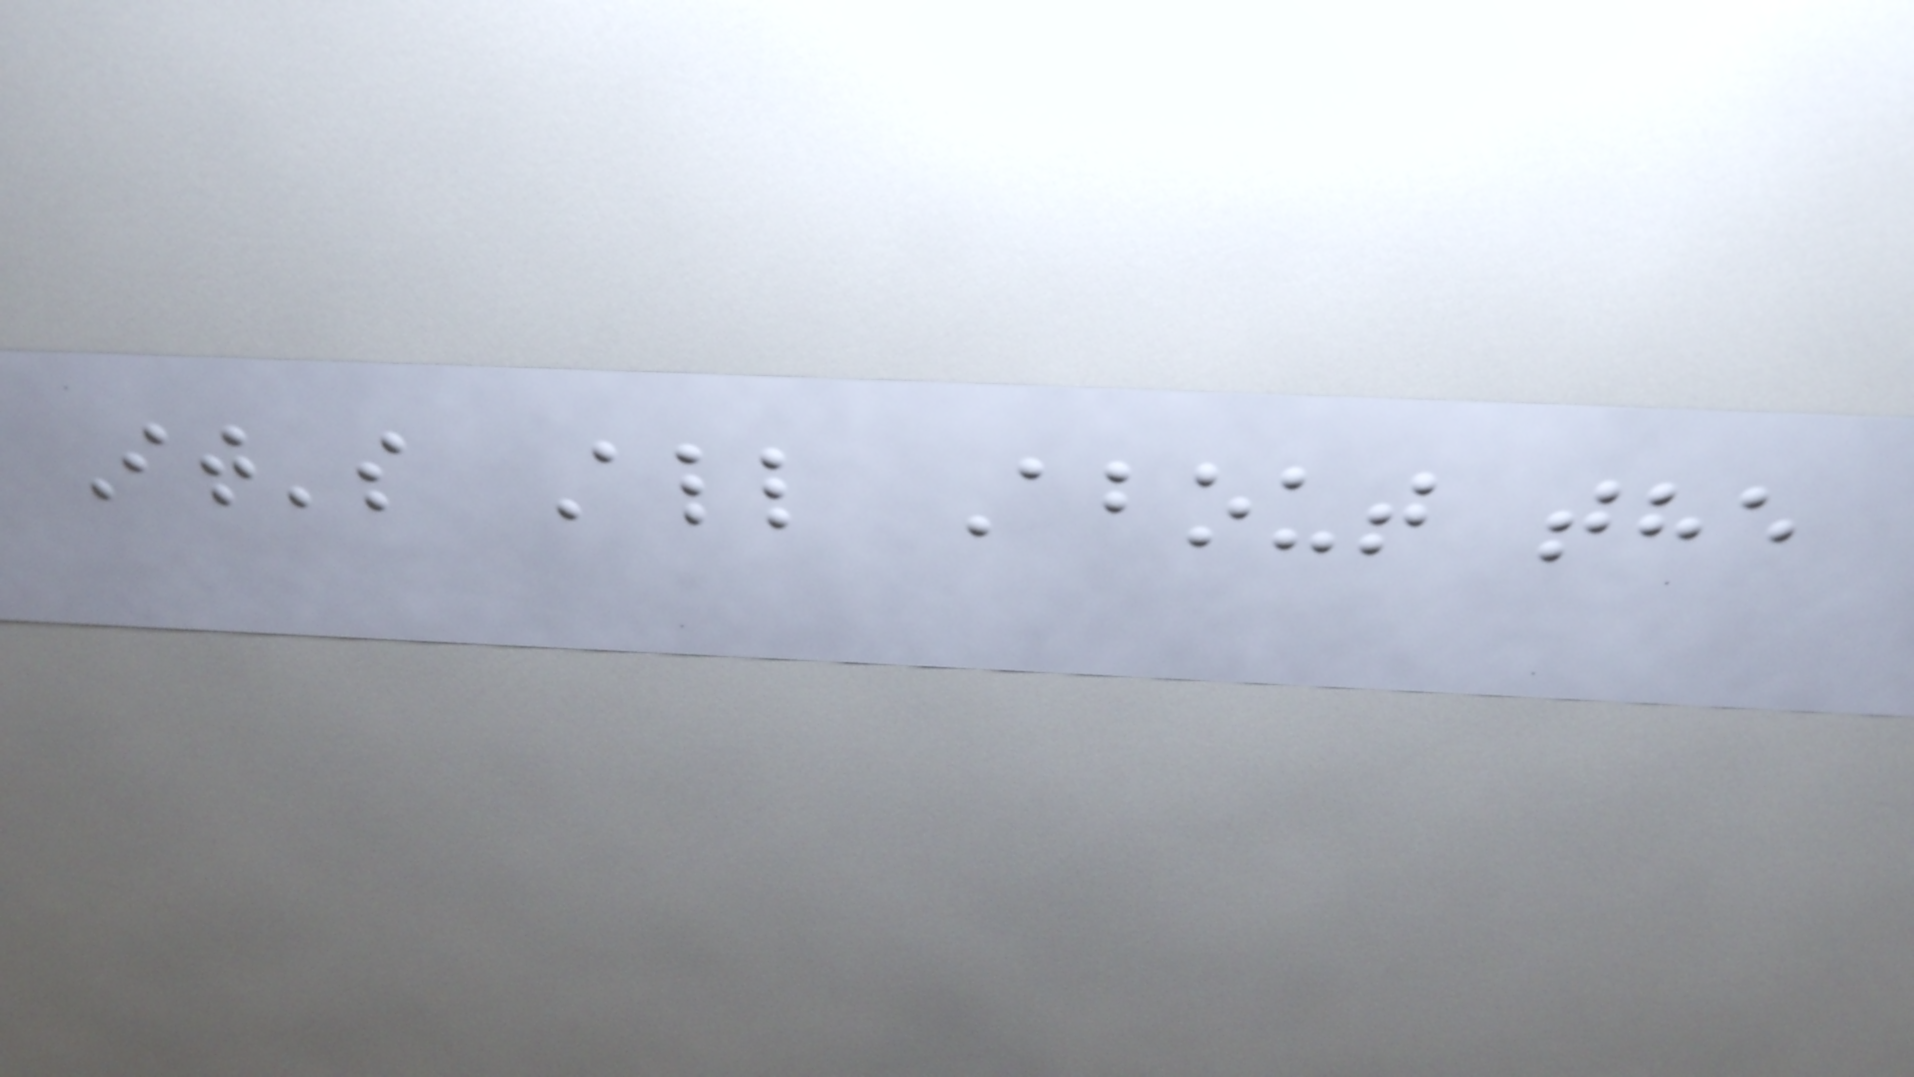It's All About the
